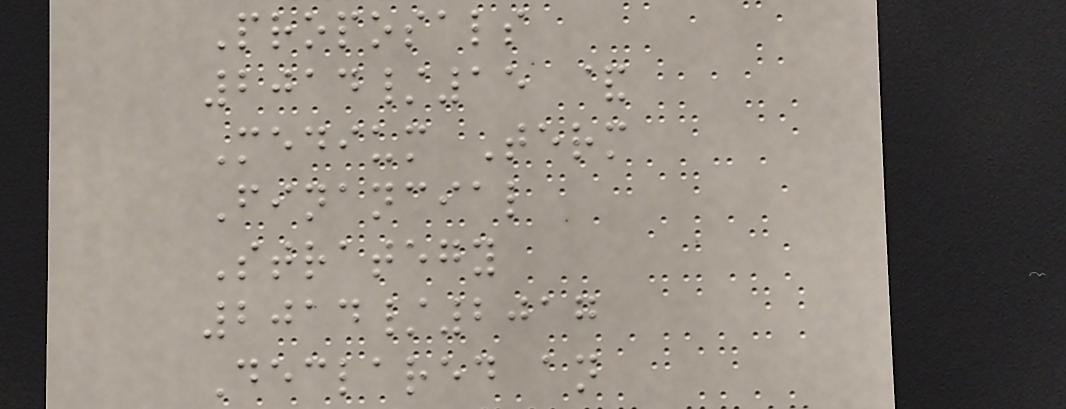Proposals
2014/15 &
Medium Term
Financial
Strategy
2014/2017
Declared an
